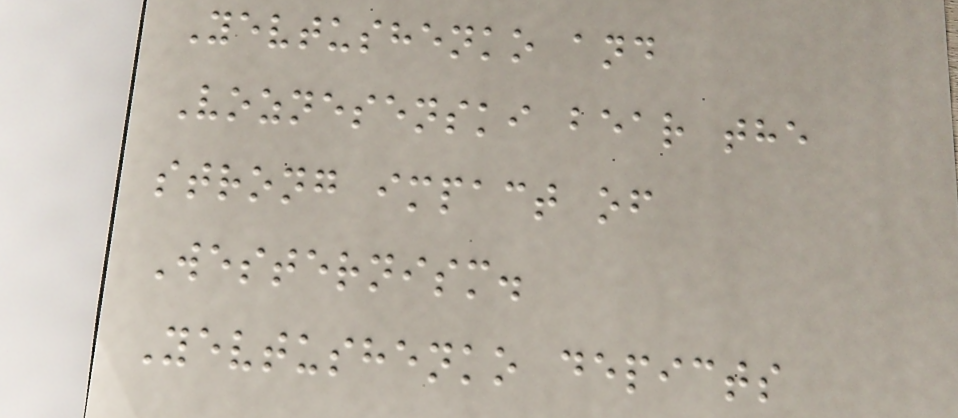Yevtushenko and
Voznesenski bear the
strong impact of
Westernism.
Yevtushenko depicts
